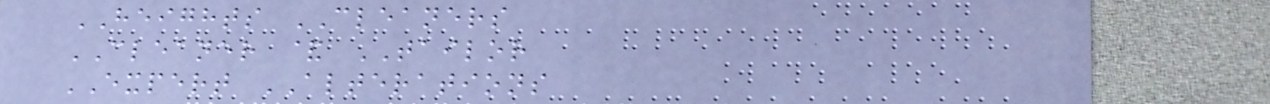HEIGHTS CLEANERS
CLEANER & TAILOR
EXPERT ALTERATIONS
